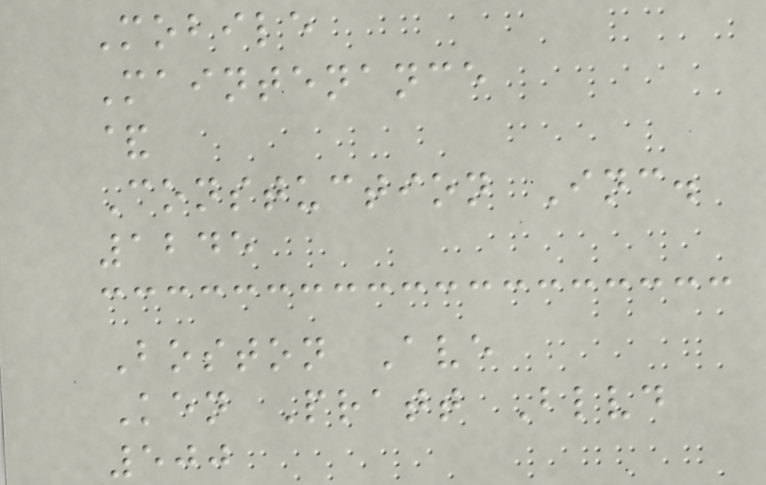Mobile
Maintenance
&
Constuction Inc.
1245
Boston Ave
Ken Pratt Blvd
500
